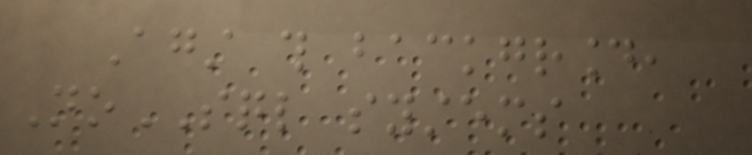Against this background,
NoSQL systems
